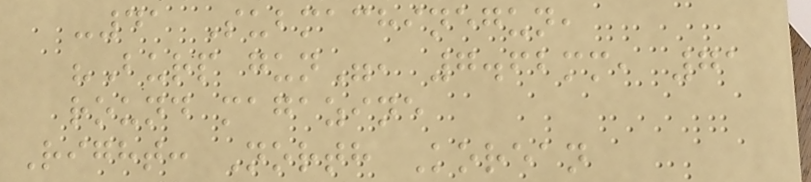-41 Submachinegun,
"Burp gun", 7.62mm, 71
round magazine
Right: North Korean
